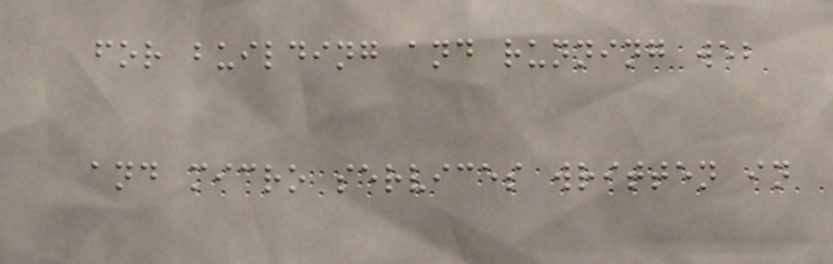for building and running web
and micro services written in
